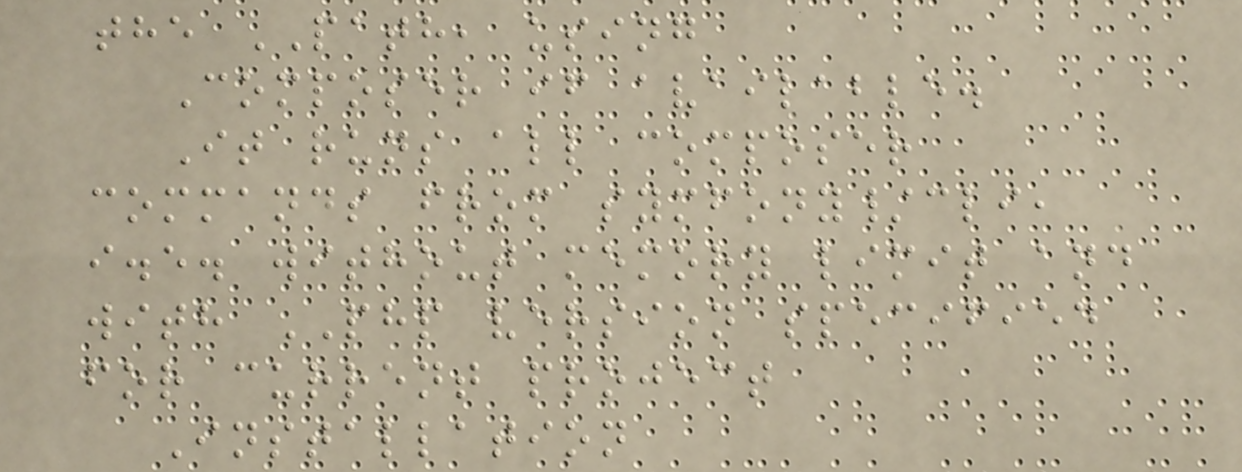the PATH, using
Composer if available.
It runs all composer
commands from symfony/cli,
i.e. without memory limit and
with PHP version specified
for current project
Installation
